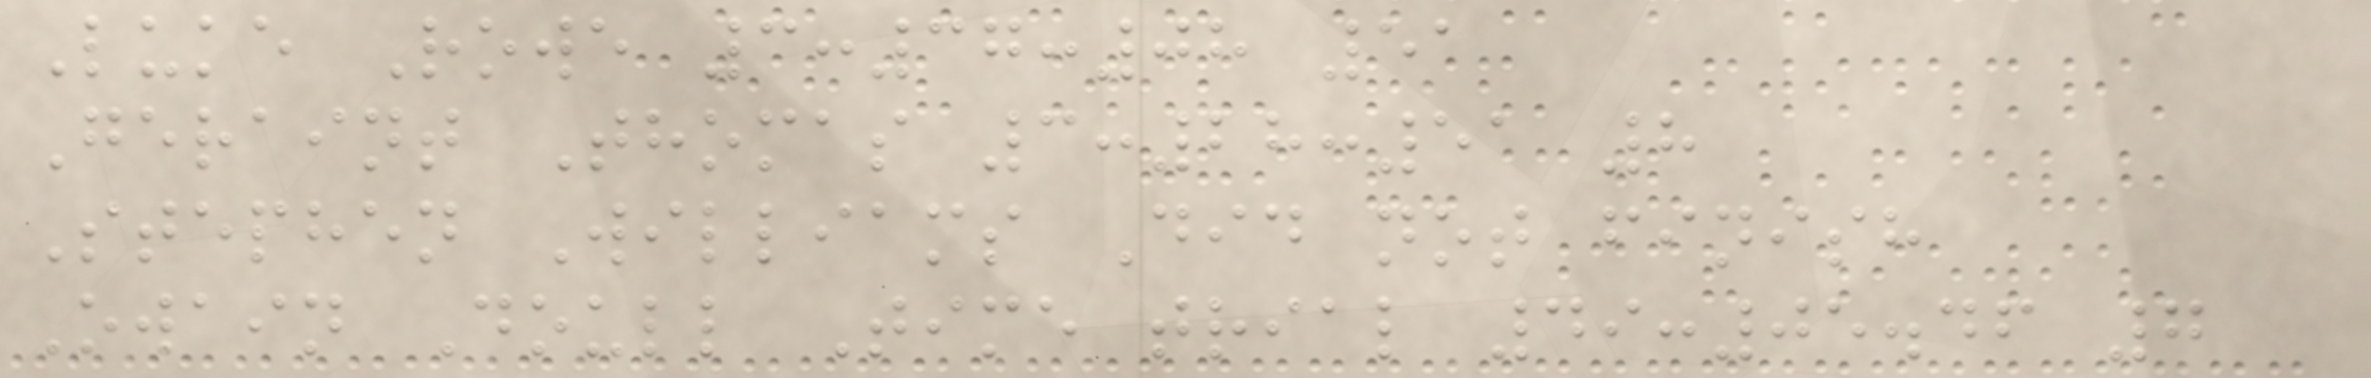Luke Rowe 3:37:08 51
Geraint Thomas 3:28:51 8
Stephen Williams Did not finish
Owain Doull Time trial 49:05.46 7
